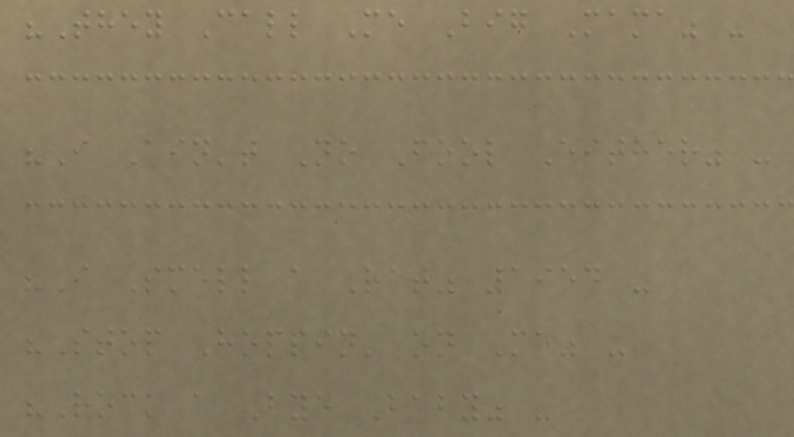"They Call Me Big Mama" -
"I Ain't No Fool Either" -
"I Smell a Rat" 1954 -
"Stop Hoppin' on Me" -
"Rock a Bye Baby" -
